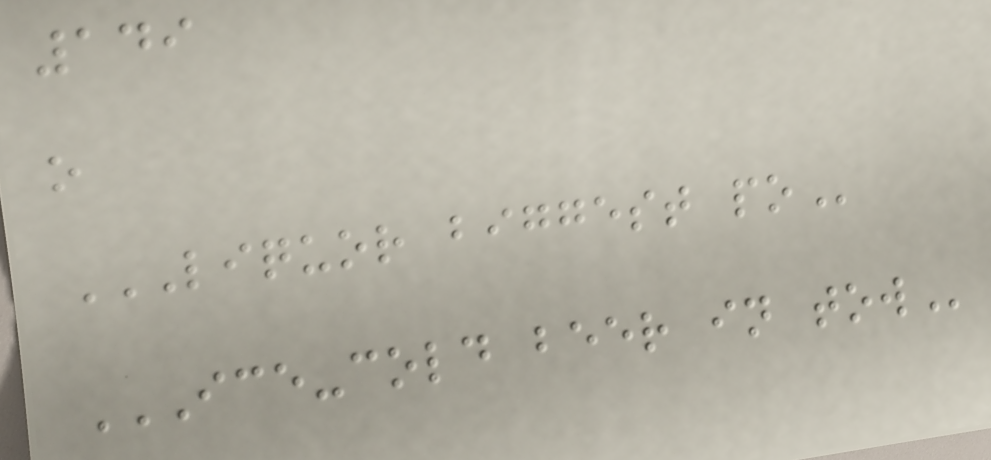149
o
LIQUOR BIGGEST PO
ICE-COLD BEER IN TOW
